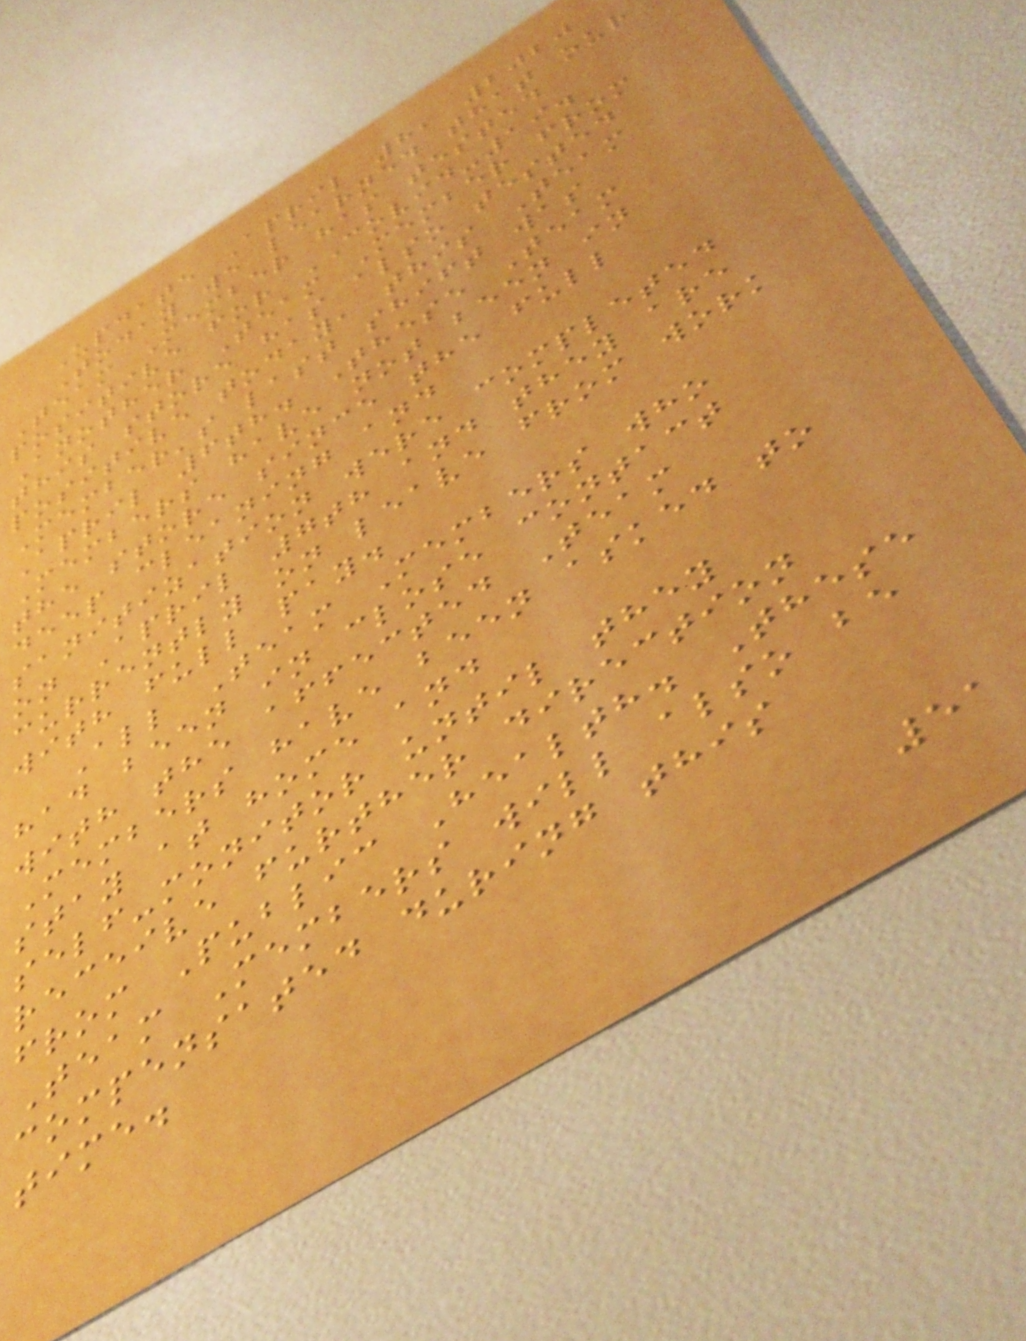Update April 8, 2020
Today we learned that our
Team Member has tested
positive for COVID-19.
Another Team Member from
this store has also tested
positive today, this Team
Member's last shift was
April 6th. These Team
Members have not been in
the store since the full
deep cleaning and
sanitization were completed
on April 7th and they are
currently on leave from work
with full pay.
All Team Members who
had been in close contact
with the affected Team
Members have been asked to
stay at home and
self-monitor until they
receive further direction
from Public Health. These
Team Members will also be
compensated during this
time.
51
